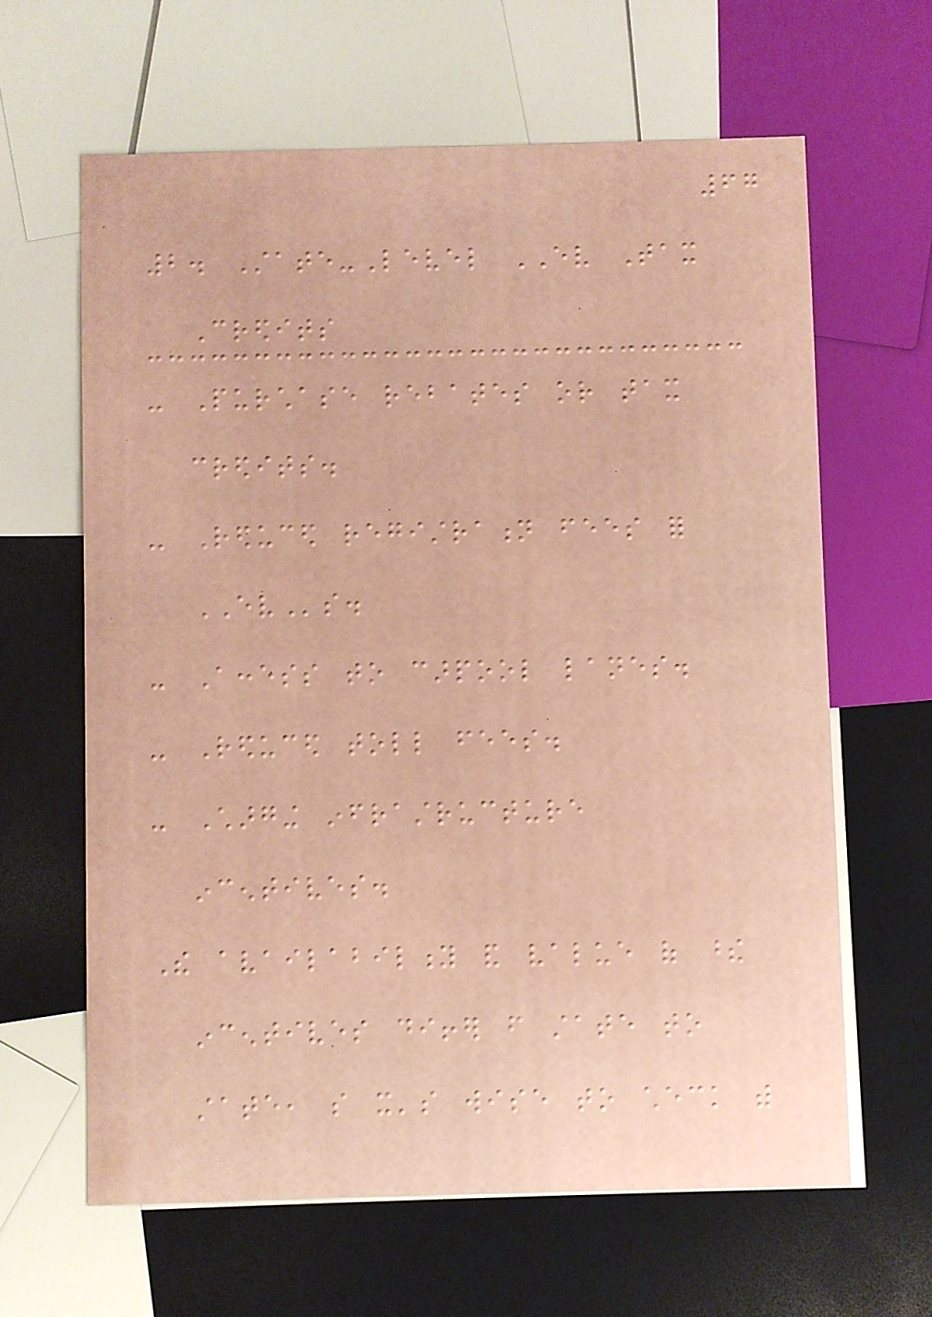67
2. State-Level EV Tax
Credits
- Purchase rebates or tax
credits.
- Reduced registration fees for
EVs.
- Access to carpool lanes.
- Reduced toll fees.
- Charging infrastructure
incentives.
The availability and value of these
incentives differ from state to
state, so it's wise to check with
